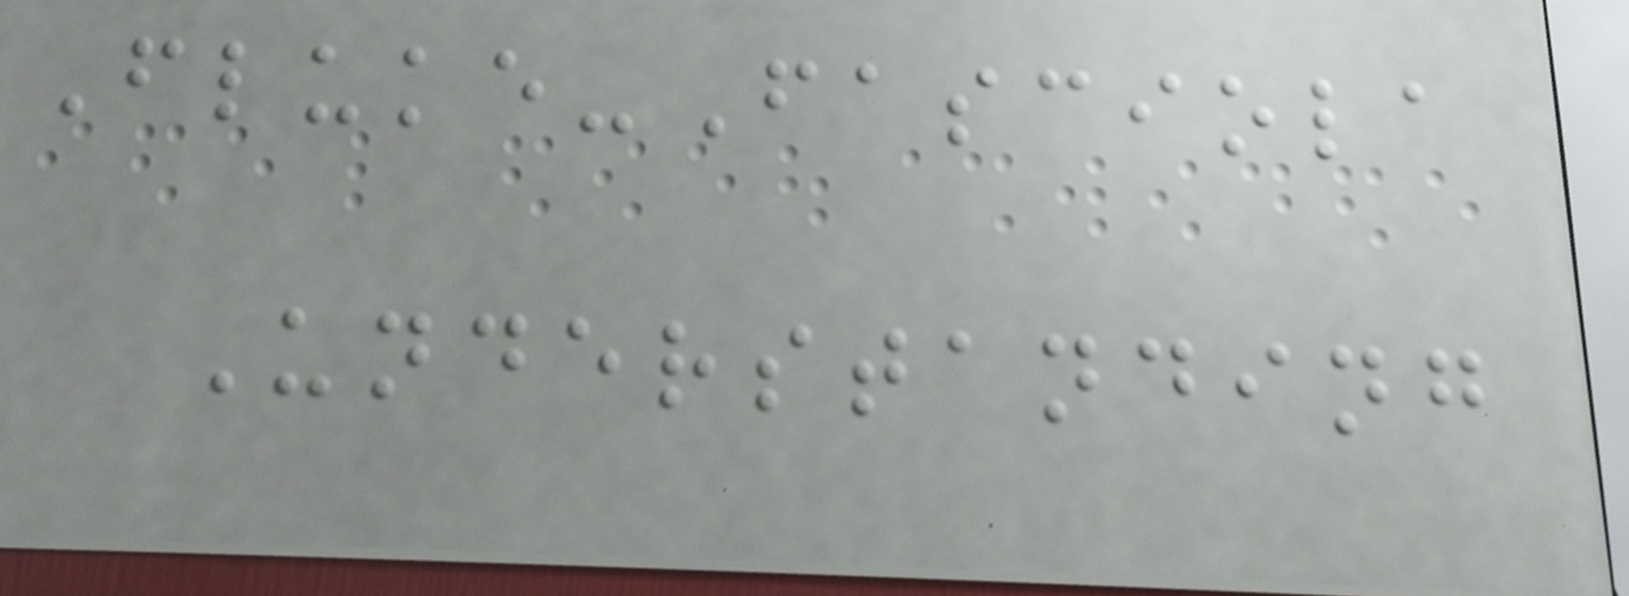Fluke-Fasciola
Understanding
